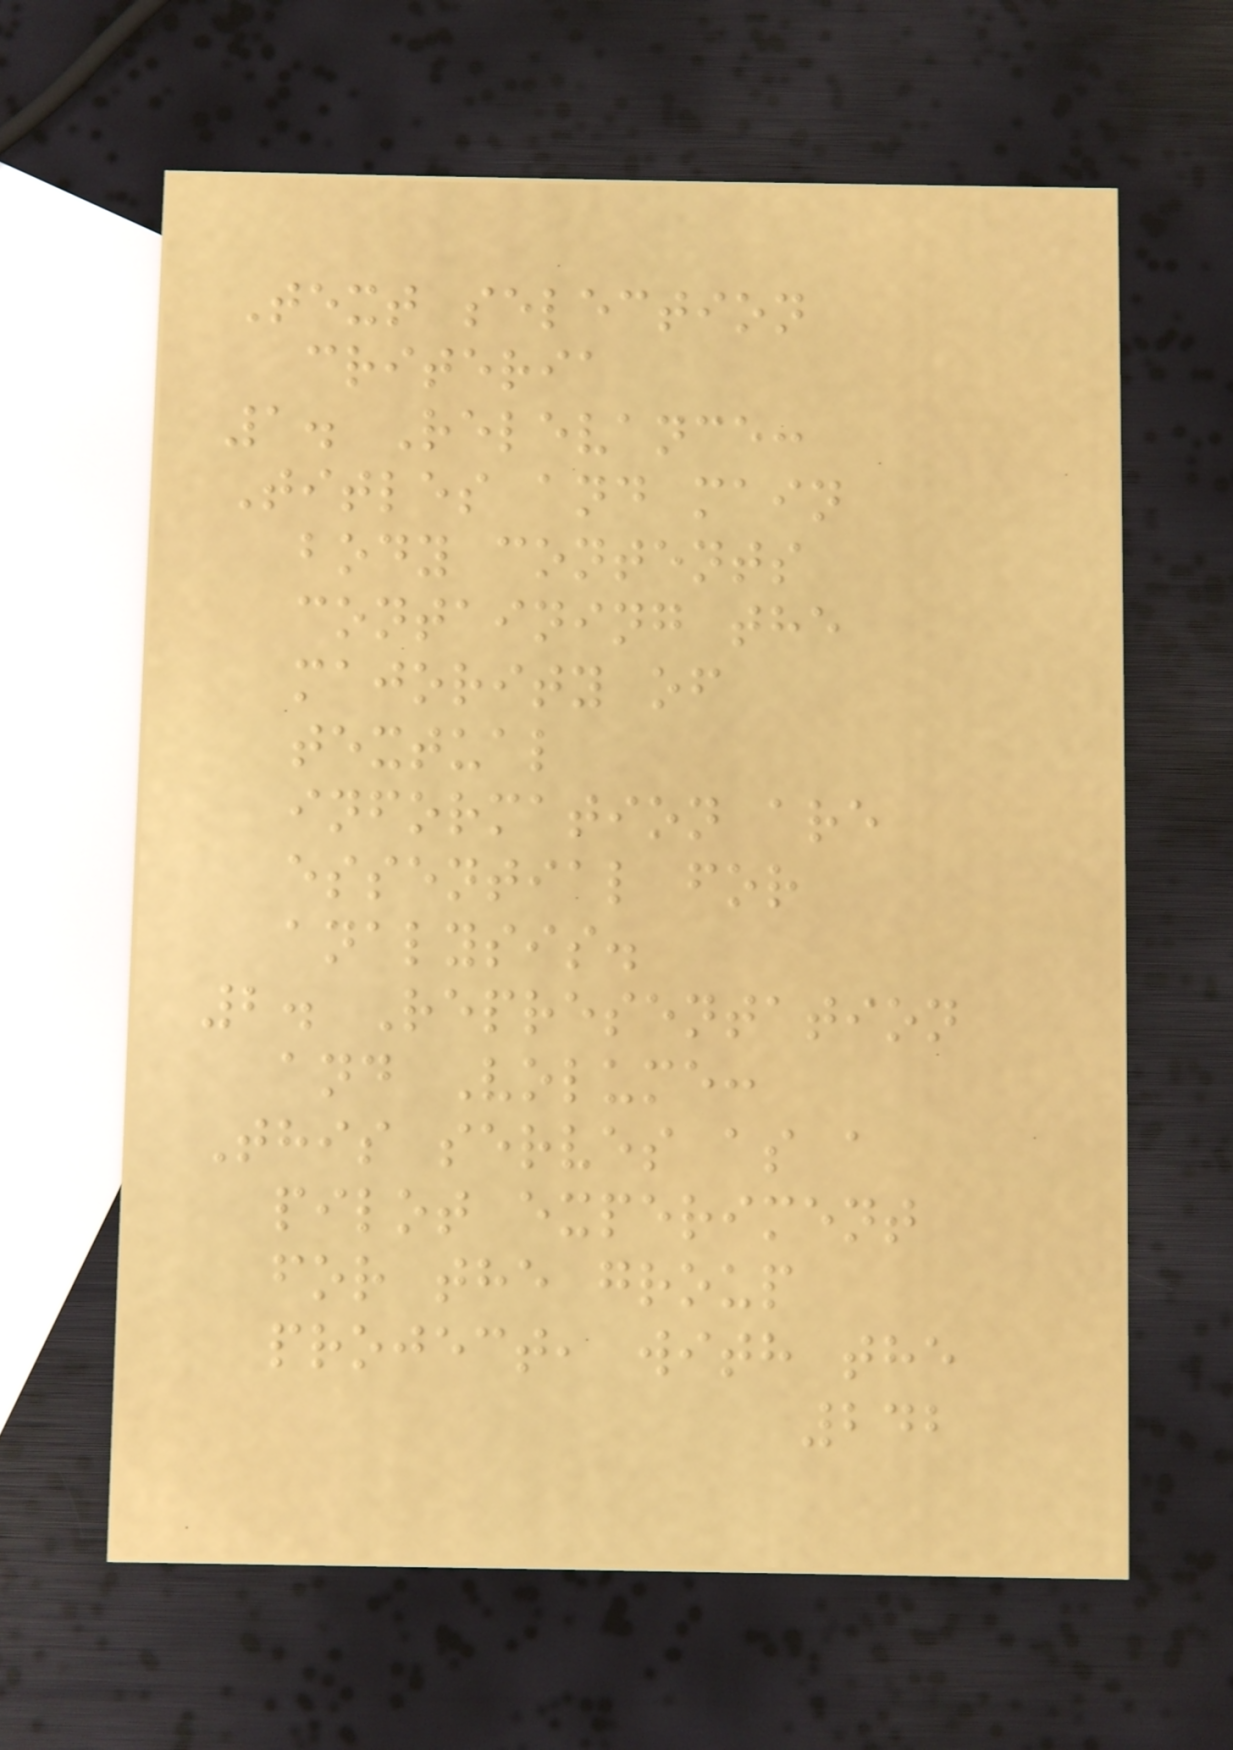Text selection
criteria
1. Relevance:
Titles and main
body contents
containing the
majority of
textual
information are
essential for
analysis.
2. Representation
and Volume:
This serves as a
pilot experiment
for the group
project, with the
242
